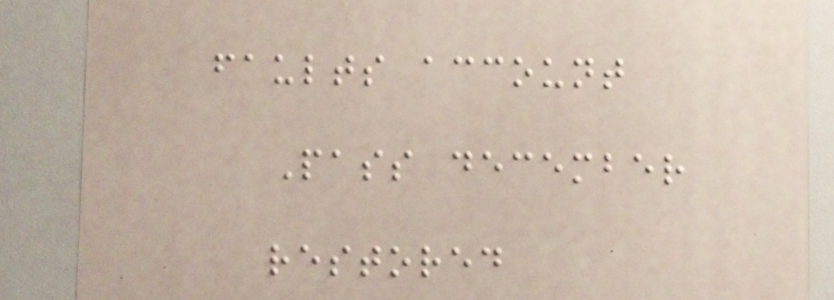faults account
Pass december
restored
